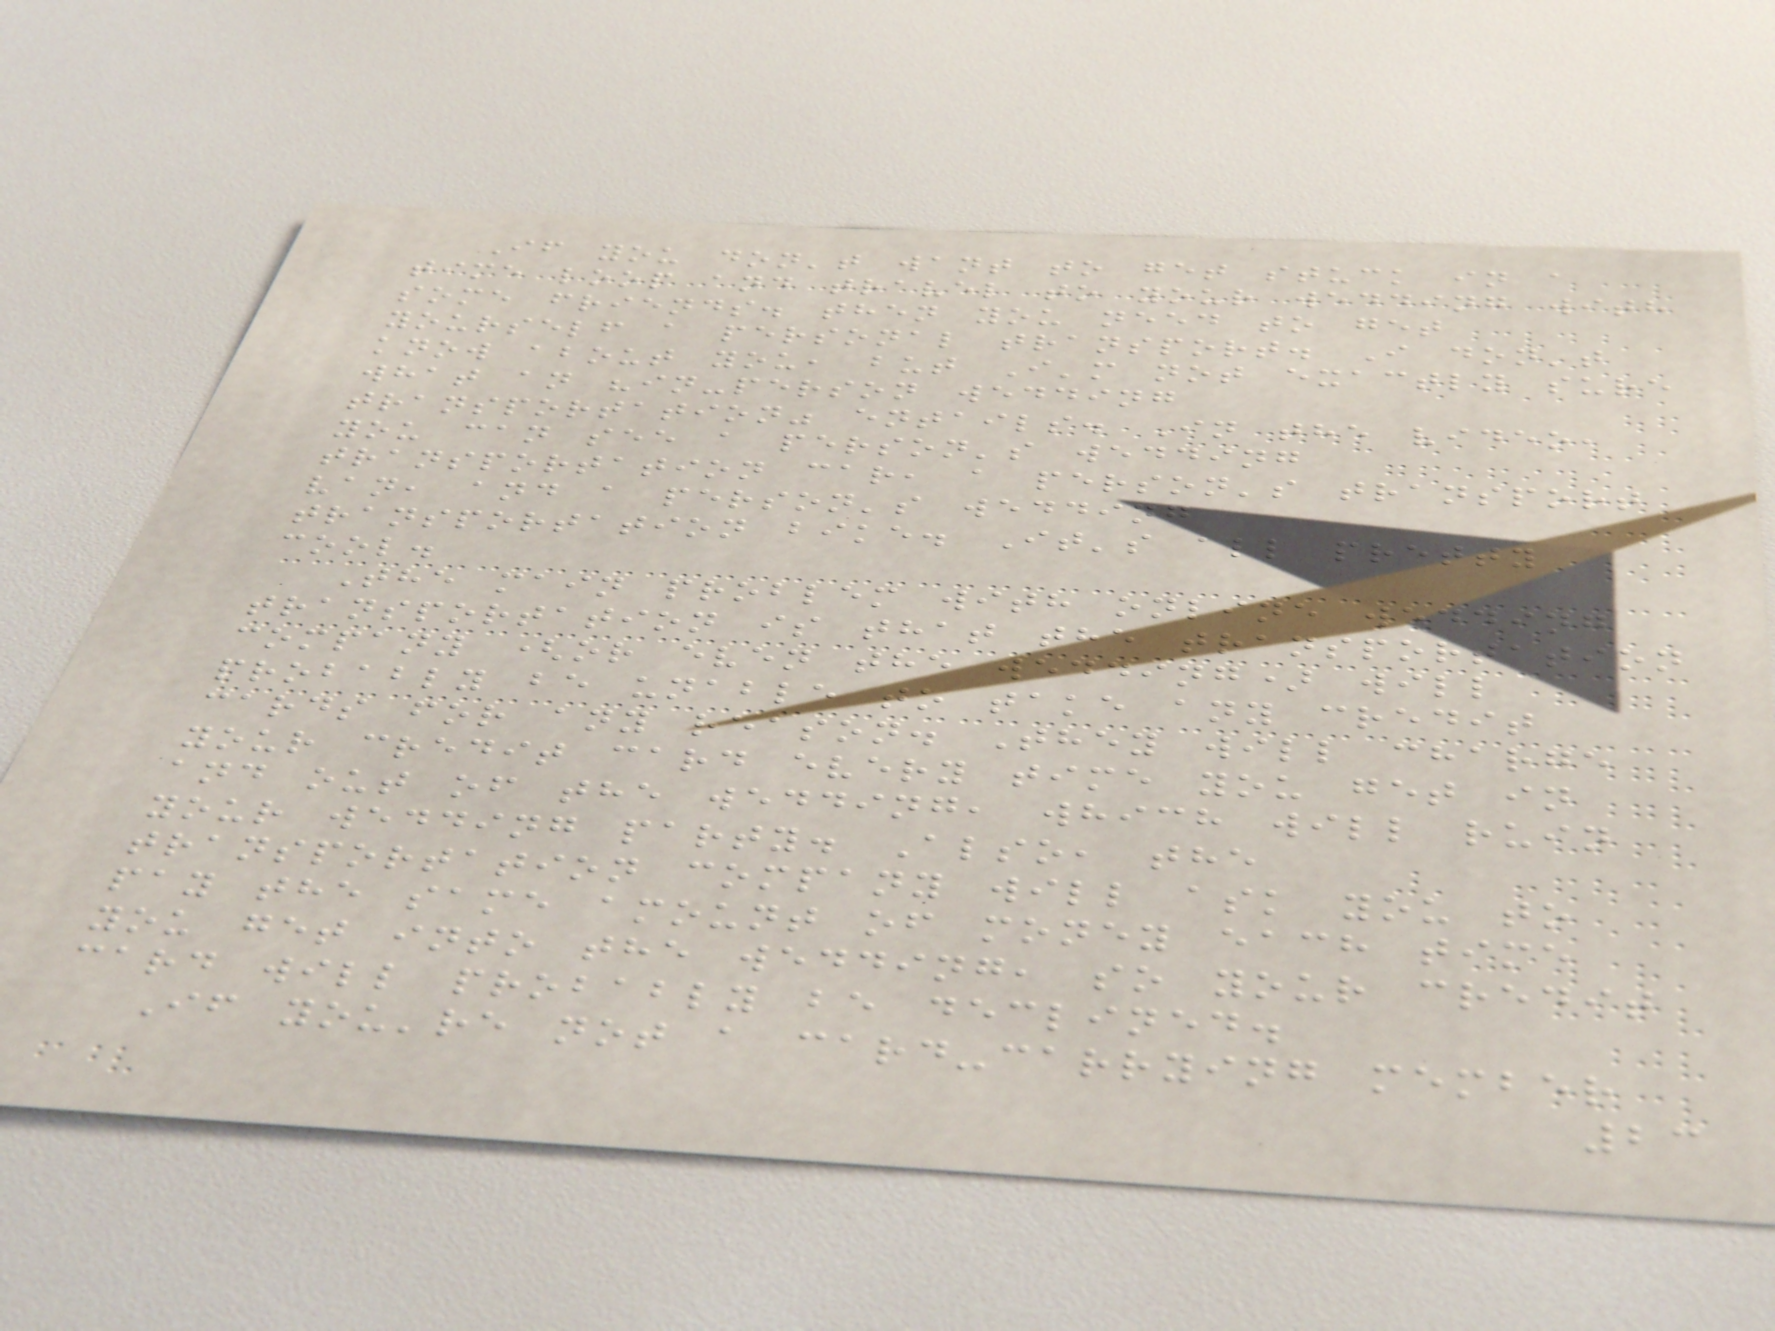If you don't want to get stuck in a
time loop and travel to your wedding with
some friends. then you need to get
yourself a personal transport. I don't
know about you, but I'm not exactly sure
what an "in-person wedding
transportation" entails. In the video,
you can see a person's wedding
transportation car, a person's transport
van, and a person's wedding
transportation bike. It's all pretty
cool.
The main problem with online wedding
transportation is that the transportation
company (or even the wedding) will
probably be unable to take any credit
cards for any reason. They will charge
your credit card every time you get in
and out of the wedding, which will ruin
your wedding party. Also, the
transportation company will ask you to
pay the same amount of money each time
you get into the wedding, so your credit
card will probably be declined.
If you're not a card-carrying member
23
